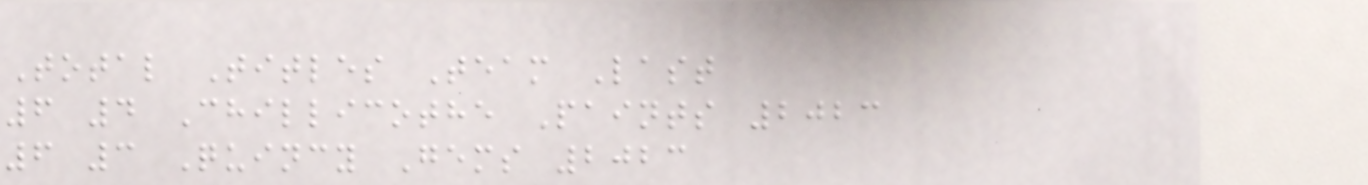Total Titles Team Last
6 4 Chillicothe Paints 2023
6 3 Quincy Gems 2023
